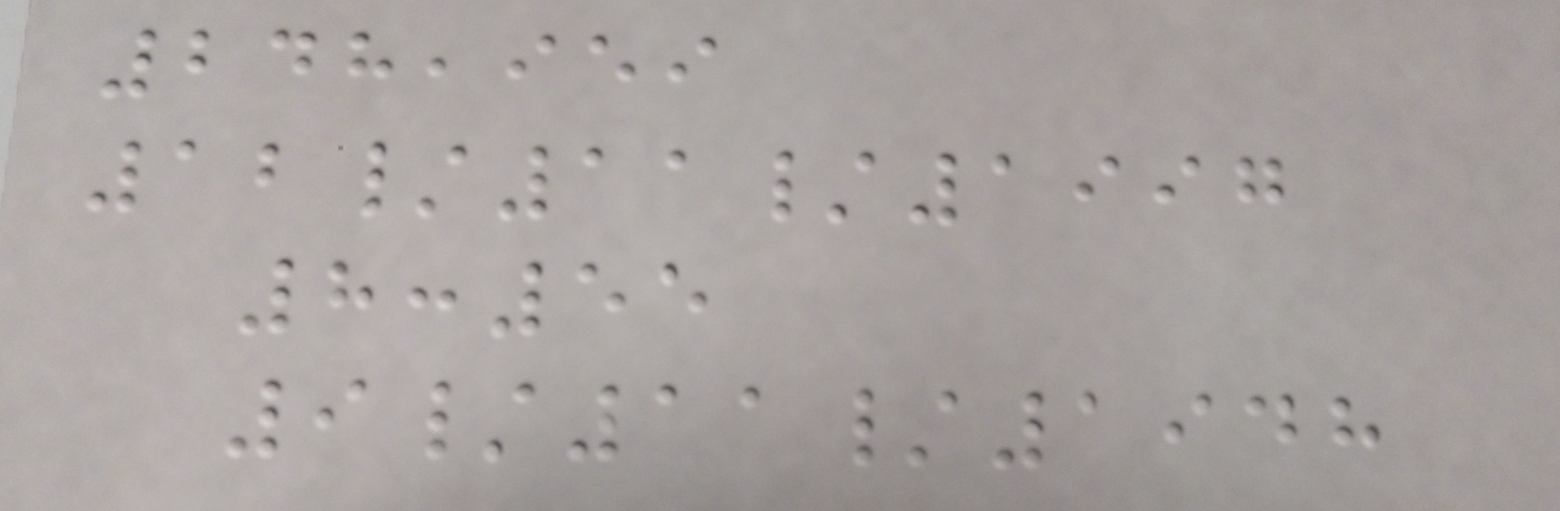248,959
12/11/1997
8:55
9/11/1948
